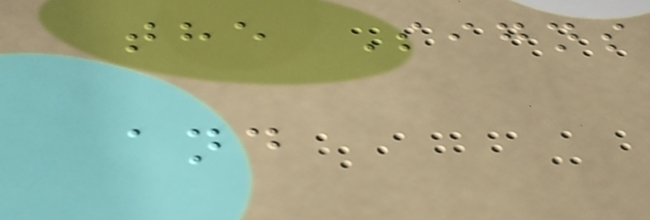the Signs
and
